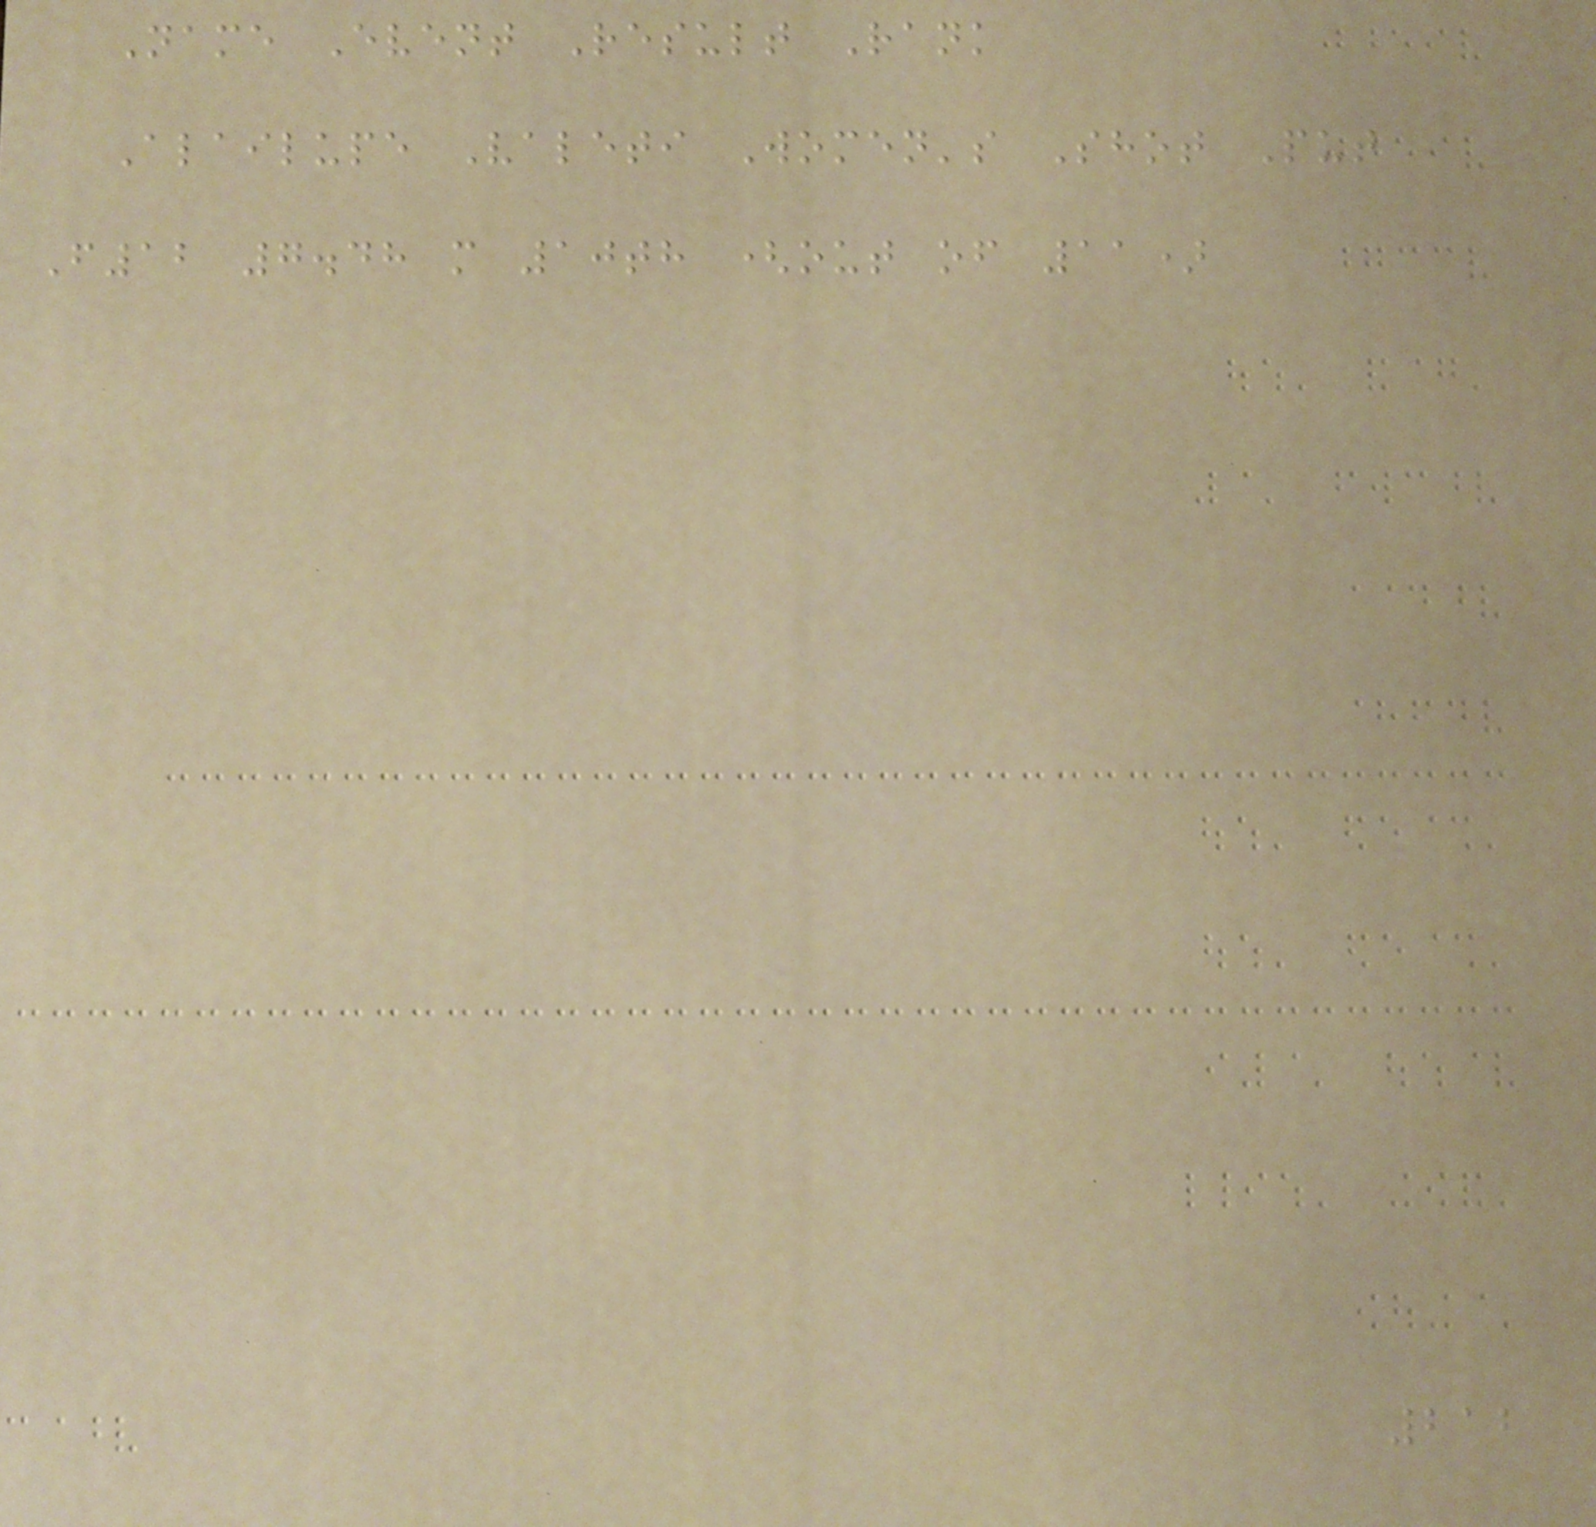Name Event Result Rank
Alailupe Valeti Women's Shot Put
F12 7.48 m 10th (out of 11)
212
